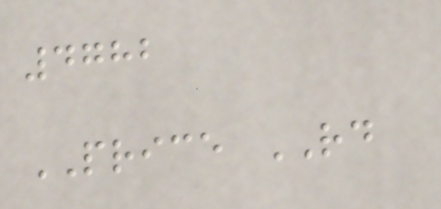4782
PRICE RD
